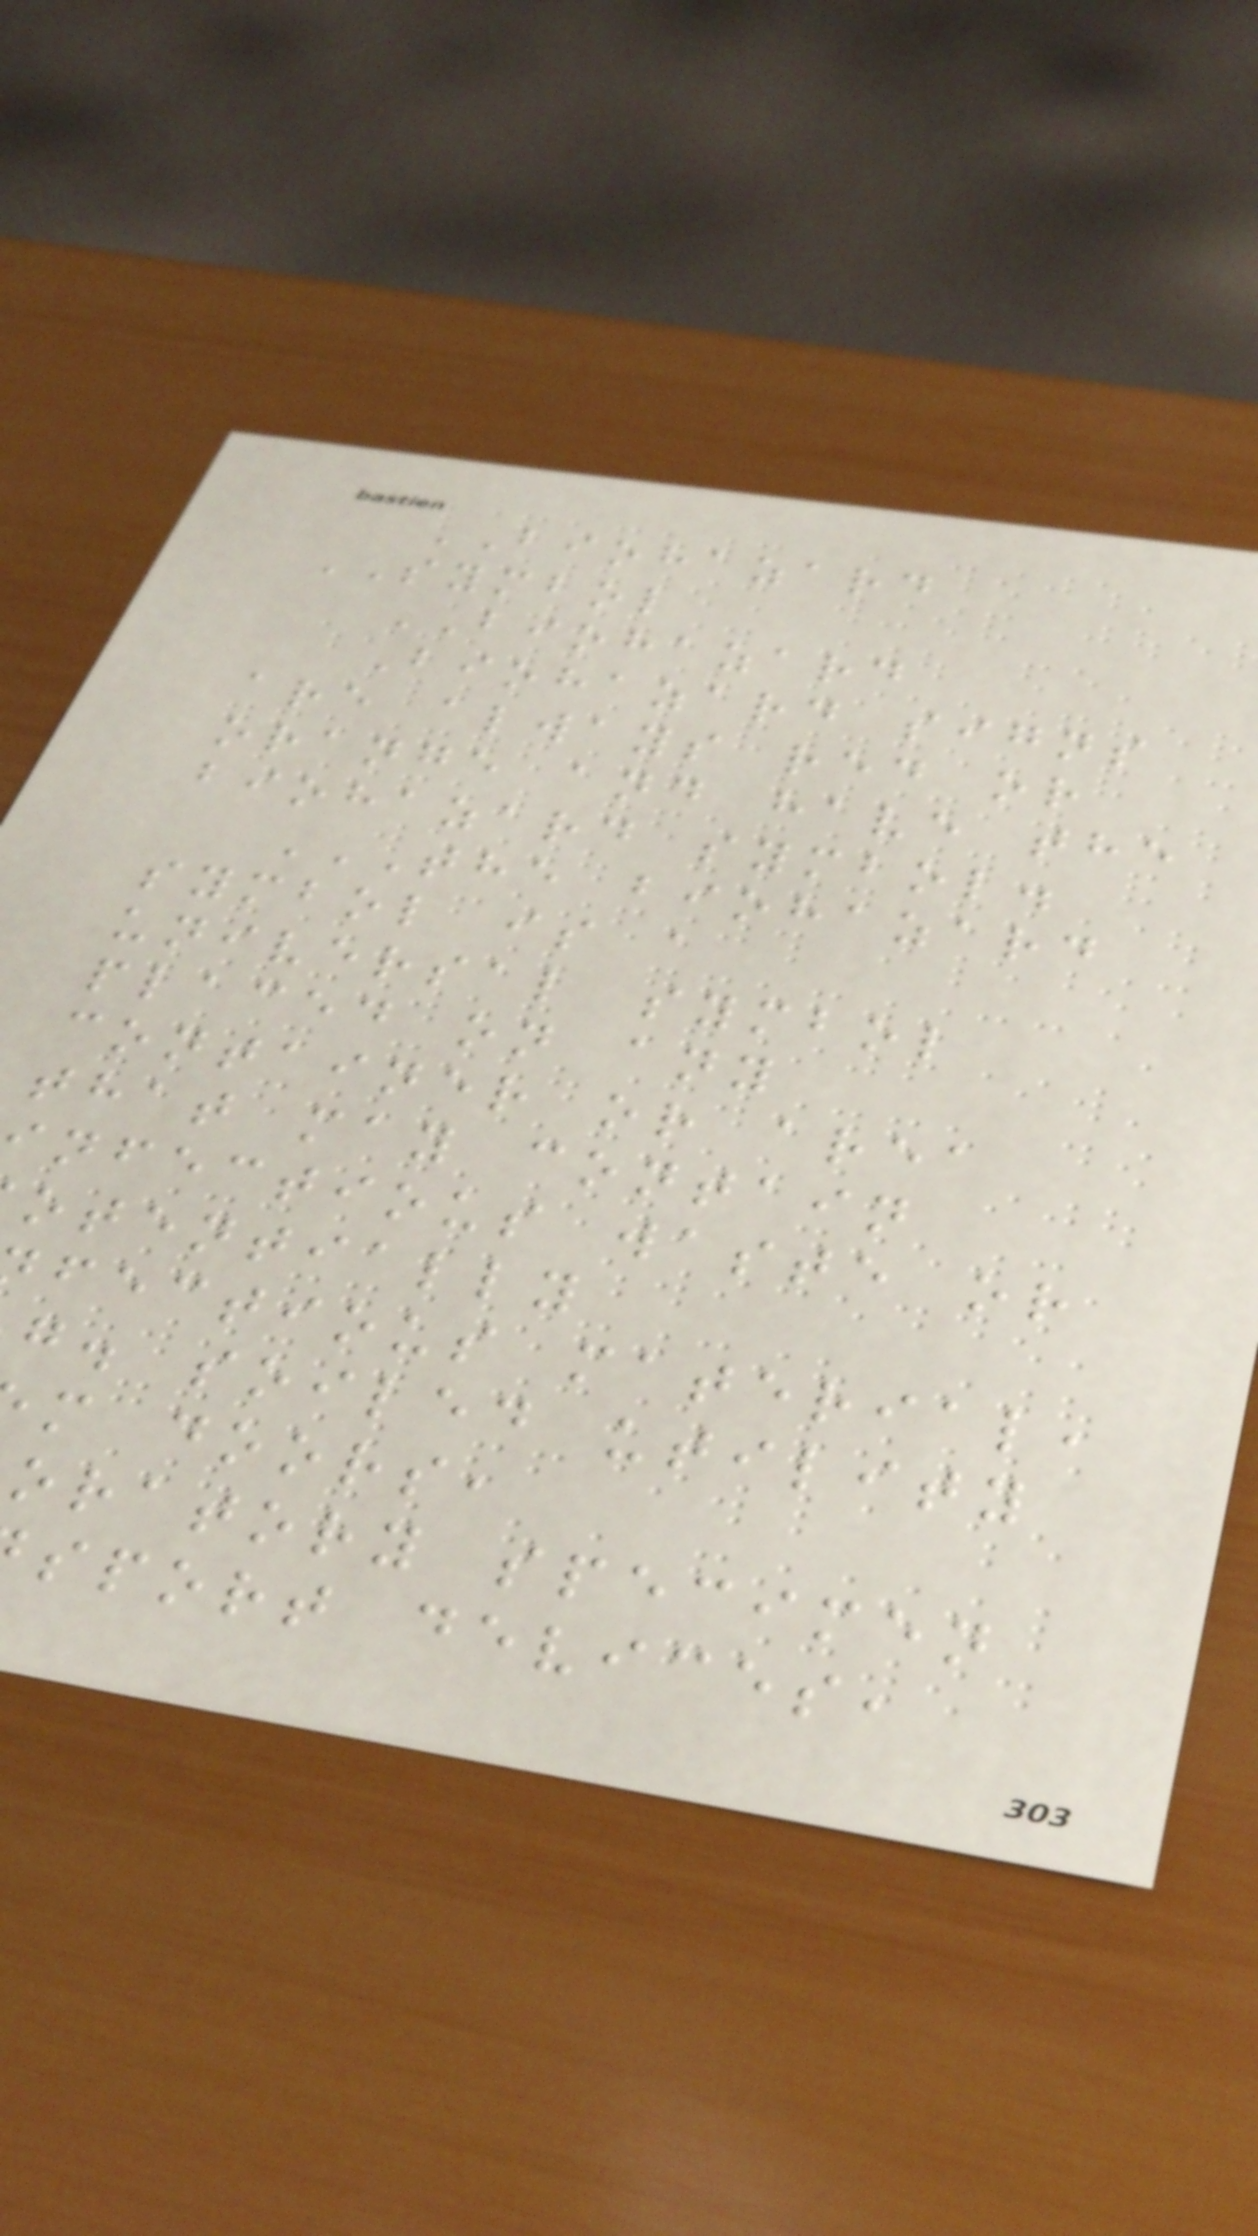BIOHAZARD
SYMBOL
BIOHAZARD
Biohazard signs
are always red or
orange and have the
biohazard symbol.
THE BIOHAZARD
symbol is a
universal symbol
placed on any
container or area
that may contain
nfectious waste or
otentially
fectious material,
g. soiled utility
m doors,
oratory specimen
sport devices,
